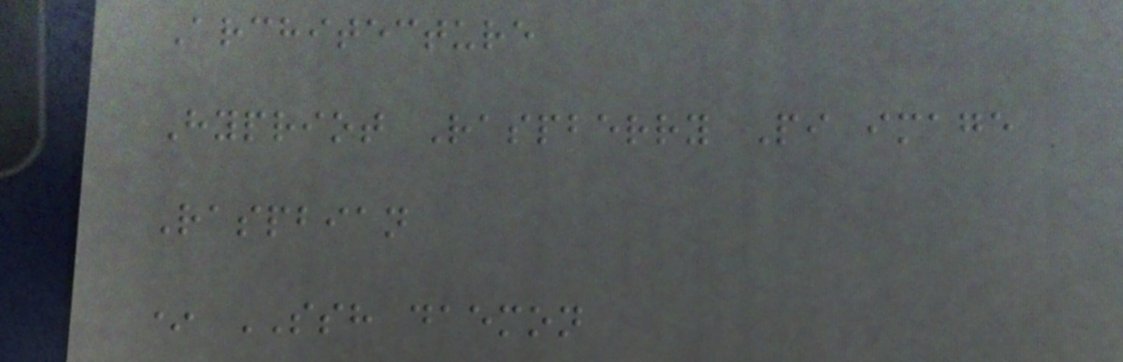Architecture
Hypriot Raspberry Pi image
Raspbian
* SSH daemon
